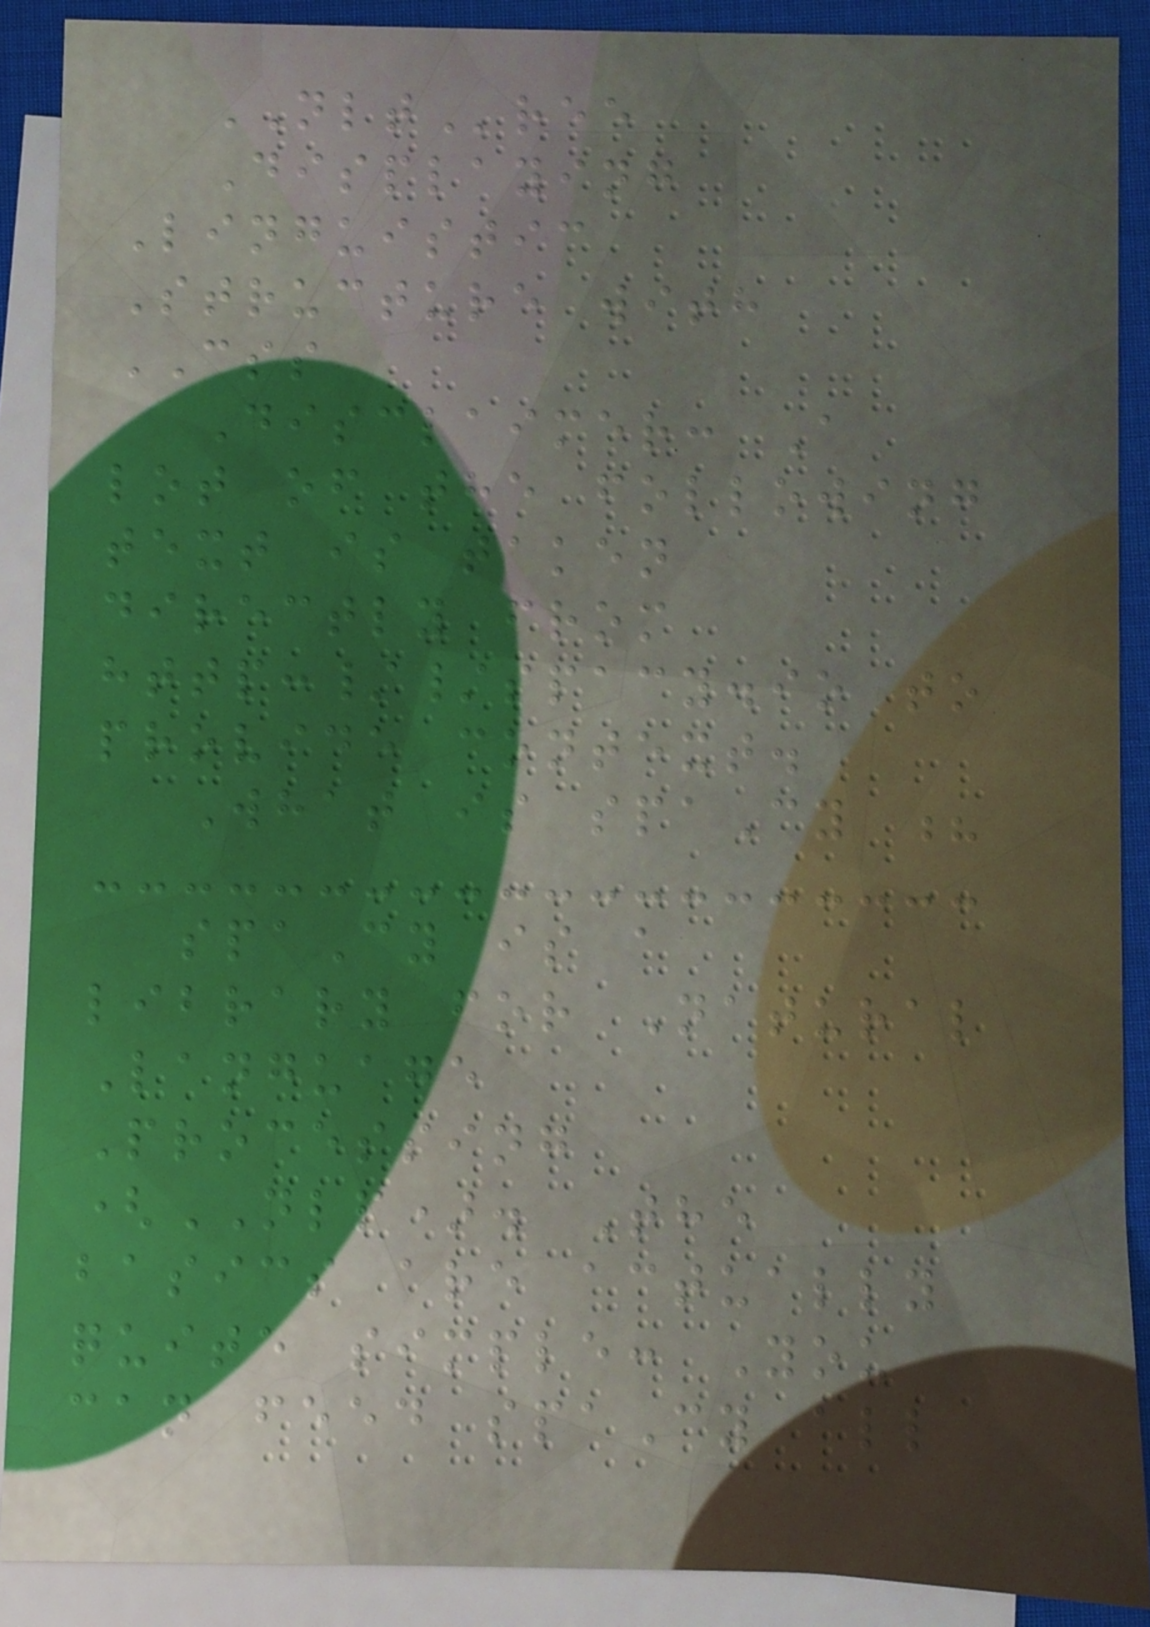NLTree
Displaying
Linguistic
Structure with
CSS
Disclaimer: A
lot of the following
text is taken
directly from
http://spacy.io to
provide context.
What is spaCy ?
spaCy is a
library for Natural
Language
Processing
(NLP). The
basics are actually
quite simple: You
can feed spaCy all
